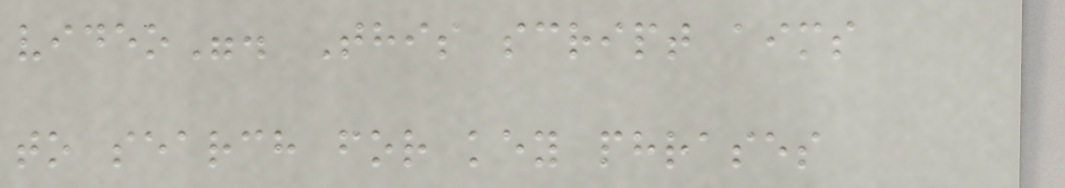video". This script aims
to search for key phrases
